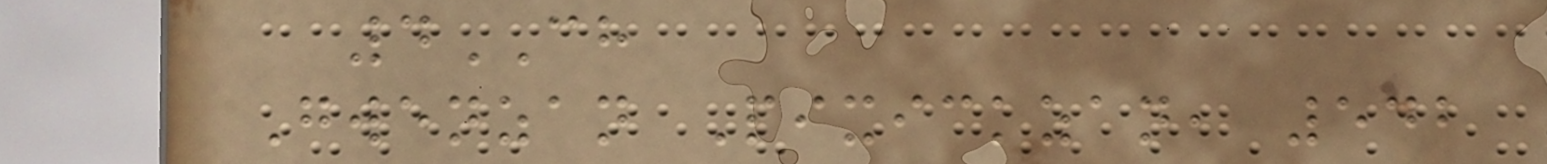4CH
Gwenzan Pixickzan, 542
